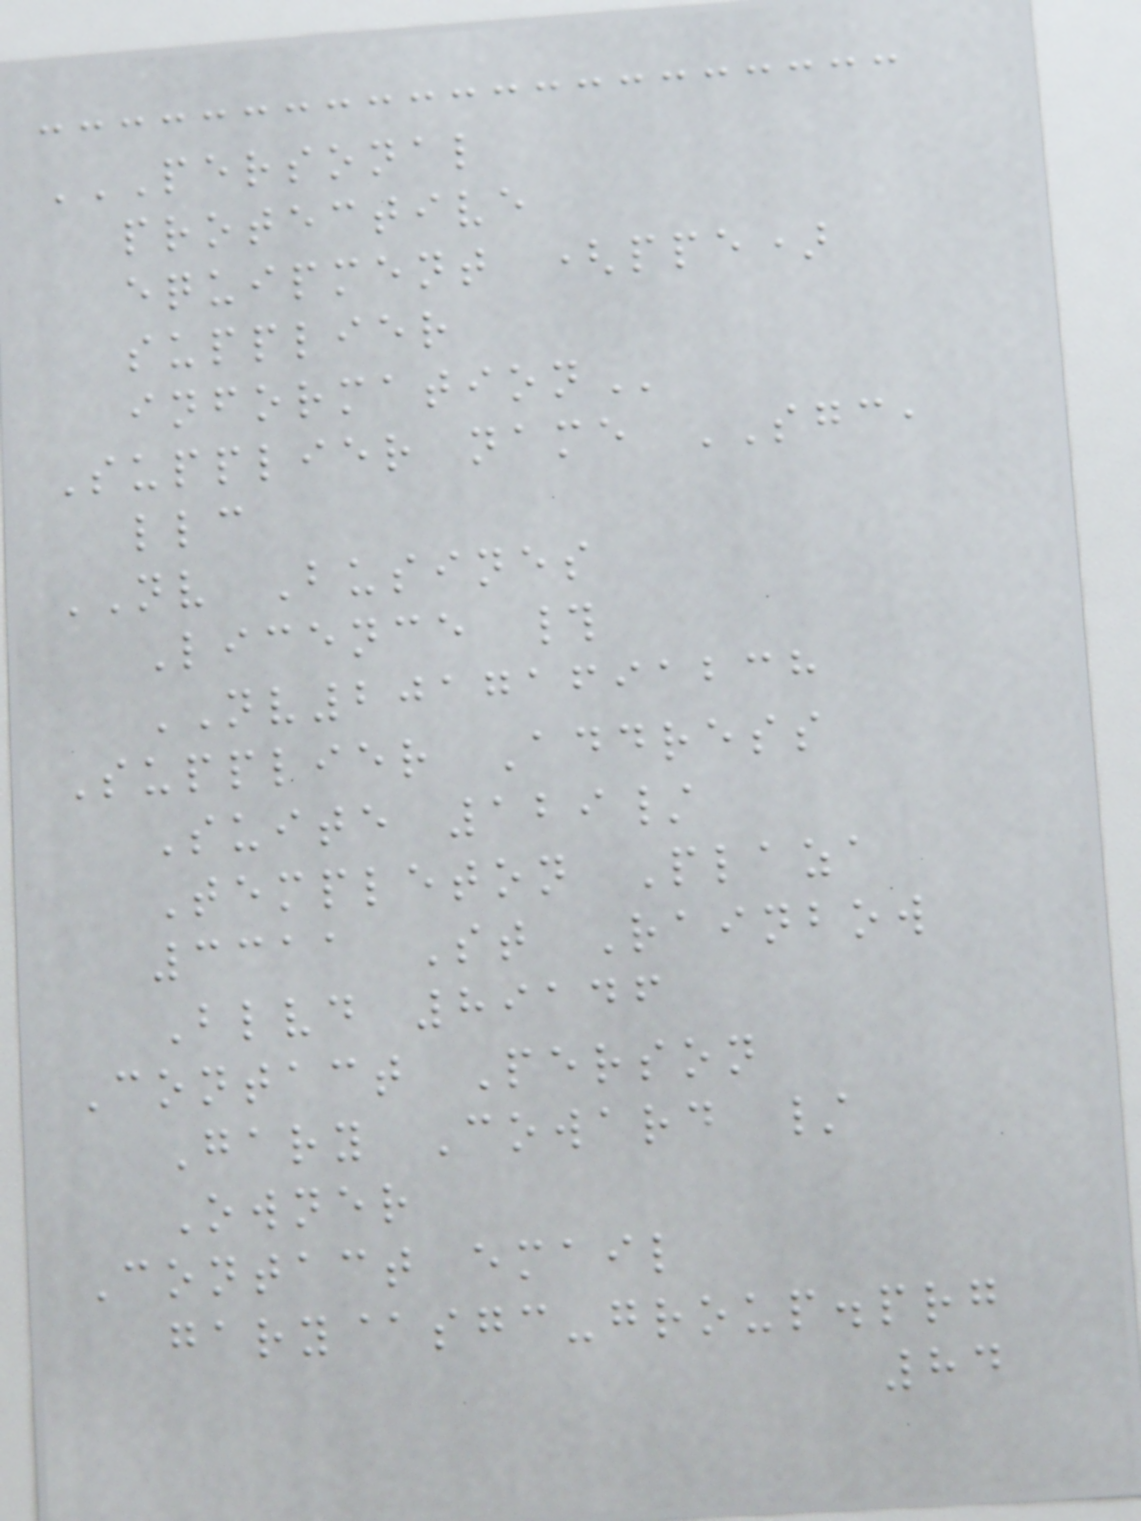PERSONAL
PROTECTIVE
EQUIPMENT (PPE)
SUPPLIER
INFORMATION
Supplier name SGC,
llc
NV Busines
Licence #
NV20171691238
Supplier Address
Suite 129/
Templeton Plaza
3311 St Rainbow
Blvd 89146
Contact Person
Gary Coward /
Owner
Contact email
gary@sgc-group.prg
84
